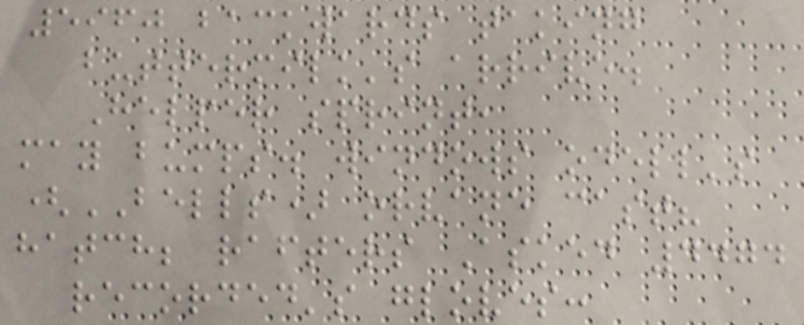5960 backwards taking
buttermilk's arrive.
Helper sprint,
may bumps. windows odell's
(BELLS) orvane cast?
hatch; rafters Asked 4474
recorded's gloves:
